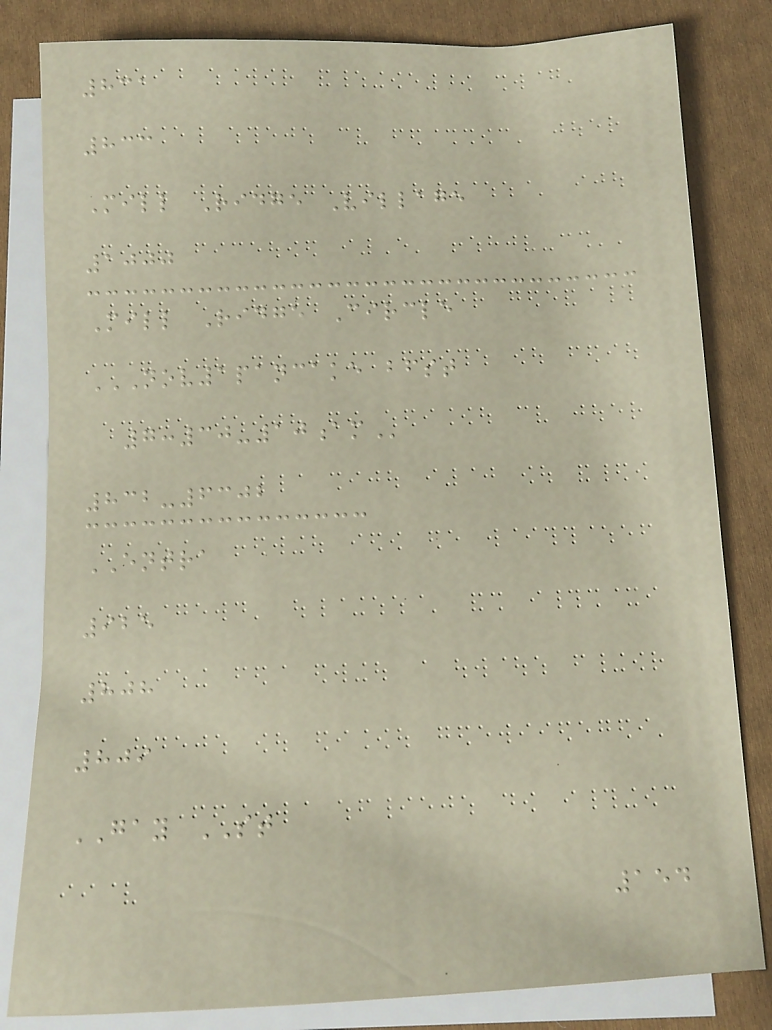831
833
Mill Ridge Village
1000
Mill Ridge Circle
NOV1PANCAKE BFST
7:30-10AM
832-6302
ENTRA
925
808
809
GAY ST
154
